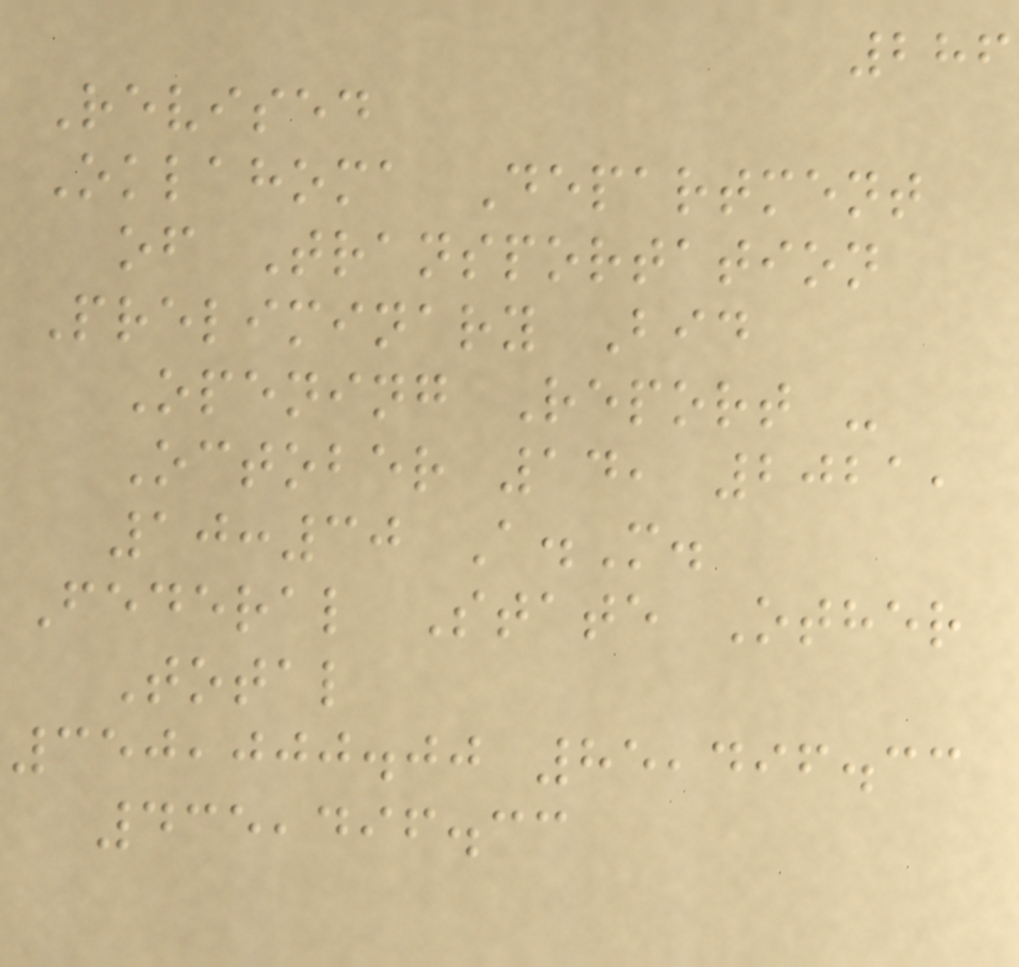286
Revised
Oklahoma Department
of Transportation
Preliminary Bid
Opening Report -
October 14, 2021,
10:30 A.M.
Federal State Other
Total
350,000.00 85,496.33
435,496.33
